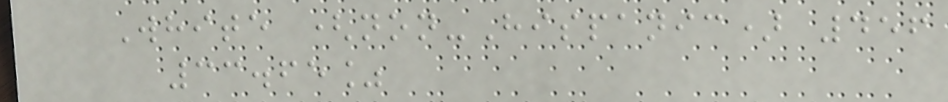White (non-Hispanic) 456
33.65%
